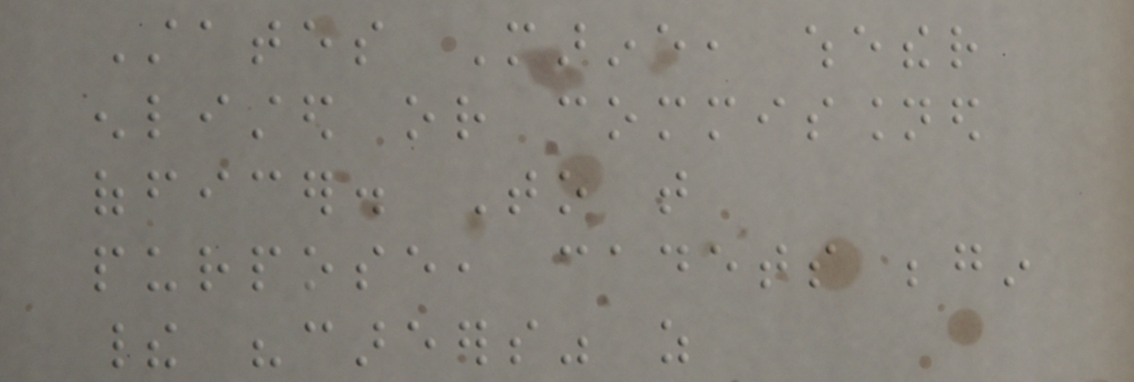States Marine, whether
enlisted or commissioned
officer. To that
purpose, cadets begin
their "careers" as
